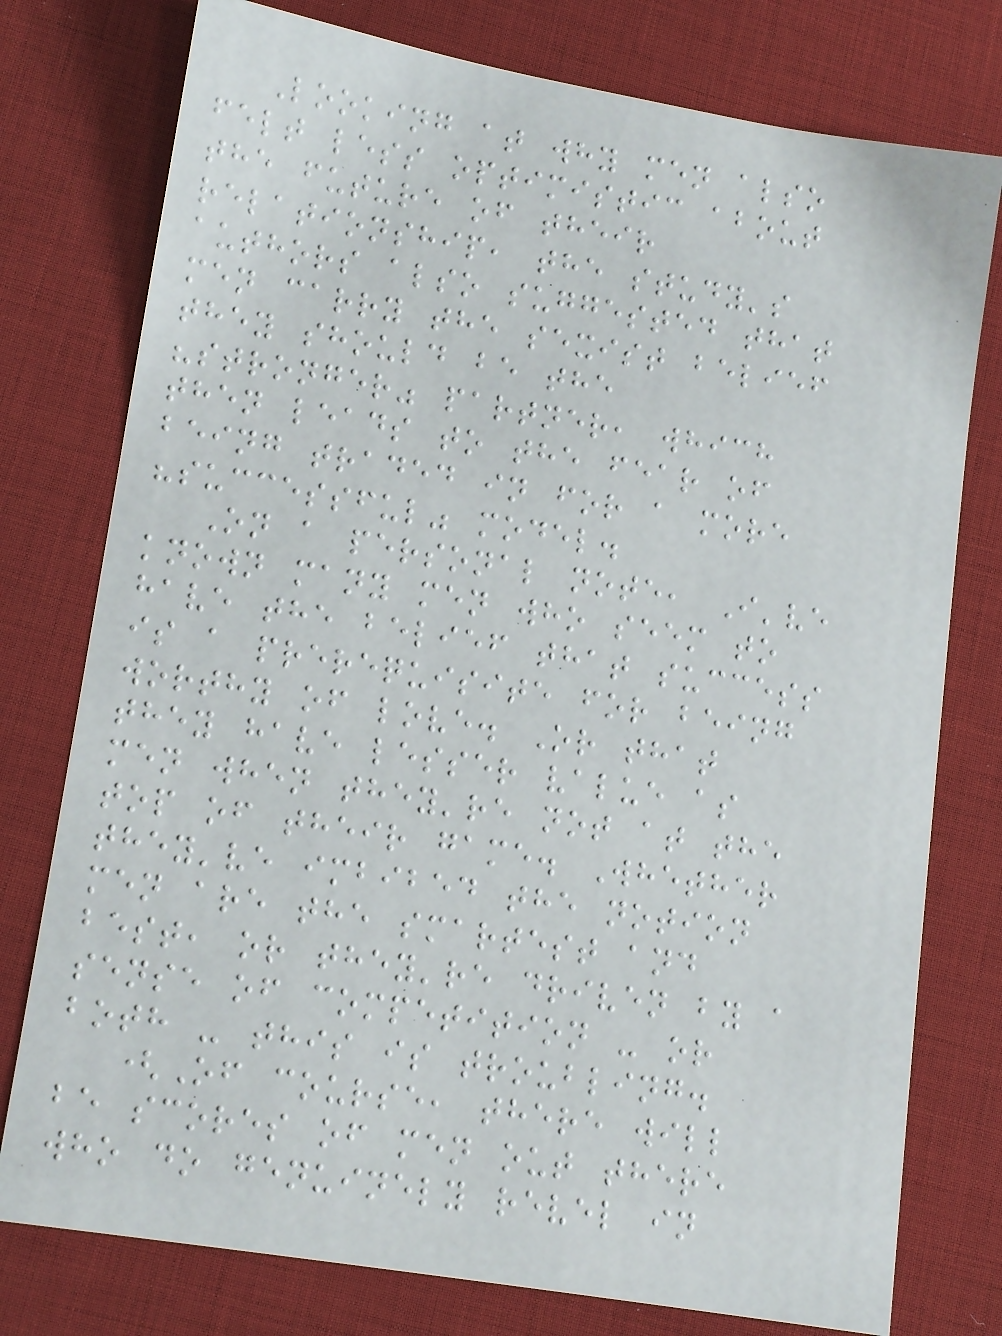Looking at why men also
felt less optimistic about
the future of their
relationship, the study's
authors also suggested that
men carry the sexist belief
they should be the
"stronger" partner, which
then leads to the fear of
being traded in for a more
"successful" model.
On a personal note, I've
known many men who seem to
have the belief that success
is a prerequisite for being
worthy of love. Or that
they have lesser value as
men when they're not at the
top of their game. Whether
they've imbibed the notion
men are the smartest and
best, or they're driven by a
sense of competition - or
both - this is troubling.
(Of course, there will
be scores of men out there
who do genuinely revel in
